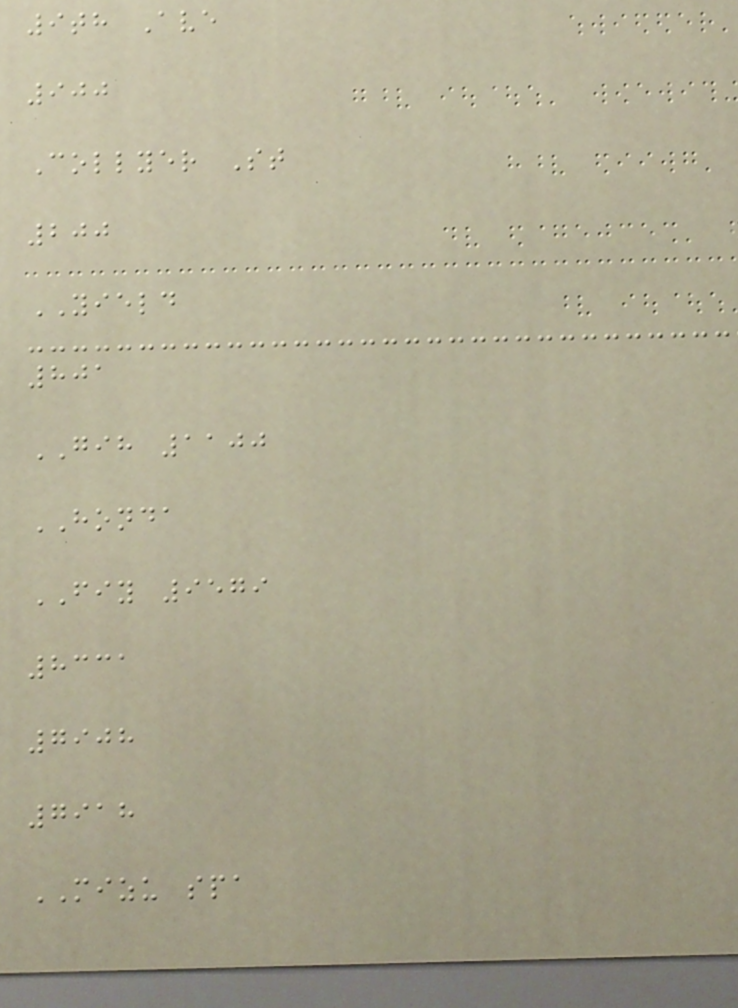9th Ave
900
Collyer St
200
YIELD
801
GIH 1100
HONDA
FIY 9579
8331
7908
7918
MIZU spa
